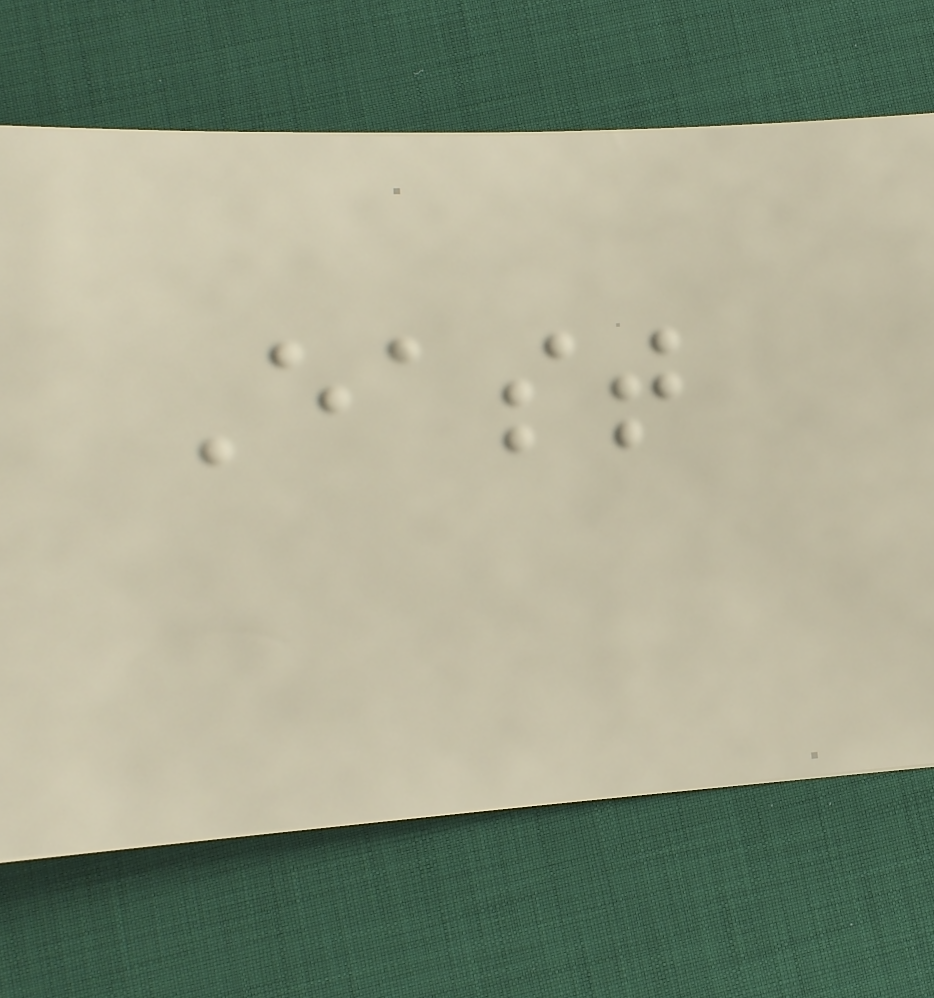East
